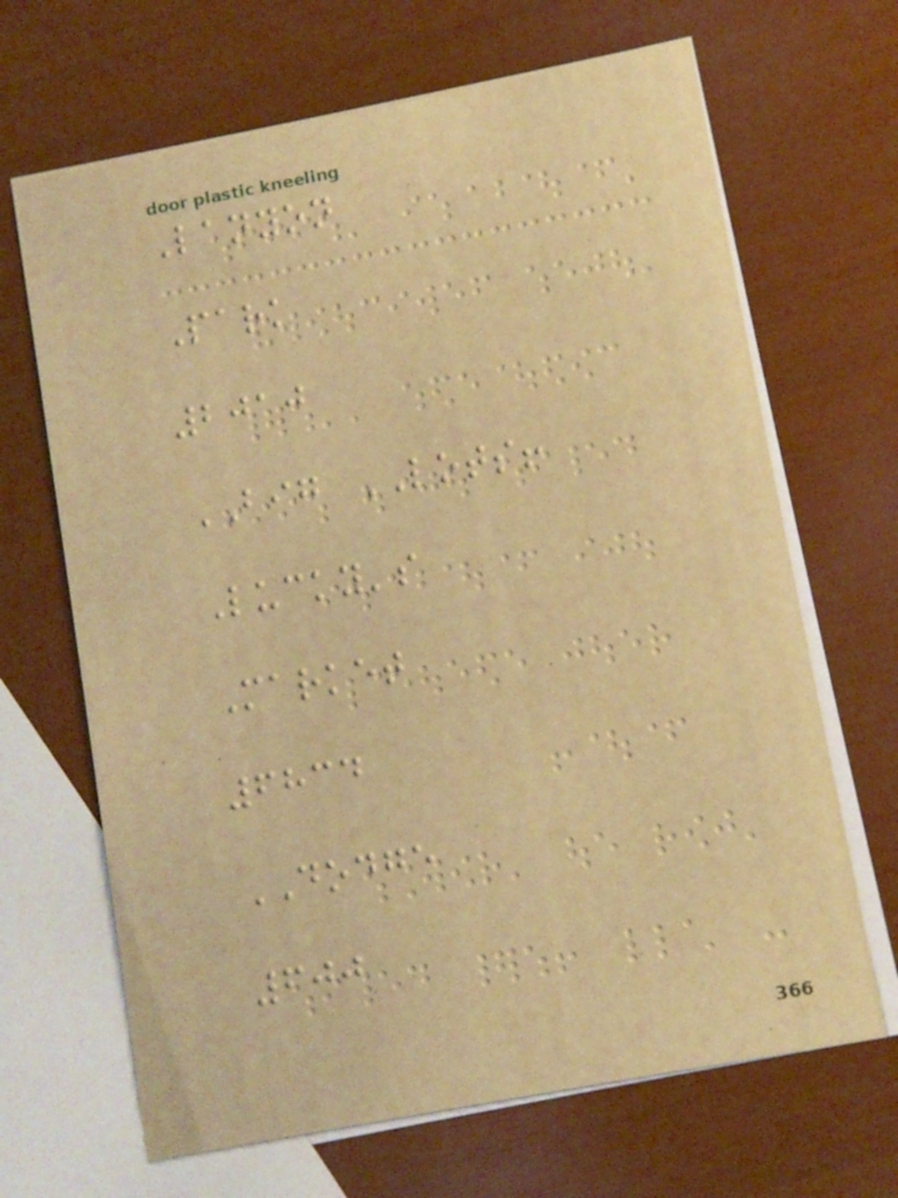Lanyon
Park
2010
BIG LOTS!
Lucky's
Market
6834
DODGE
600
